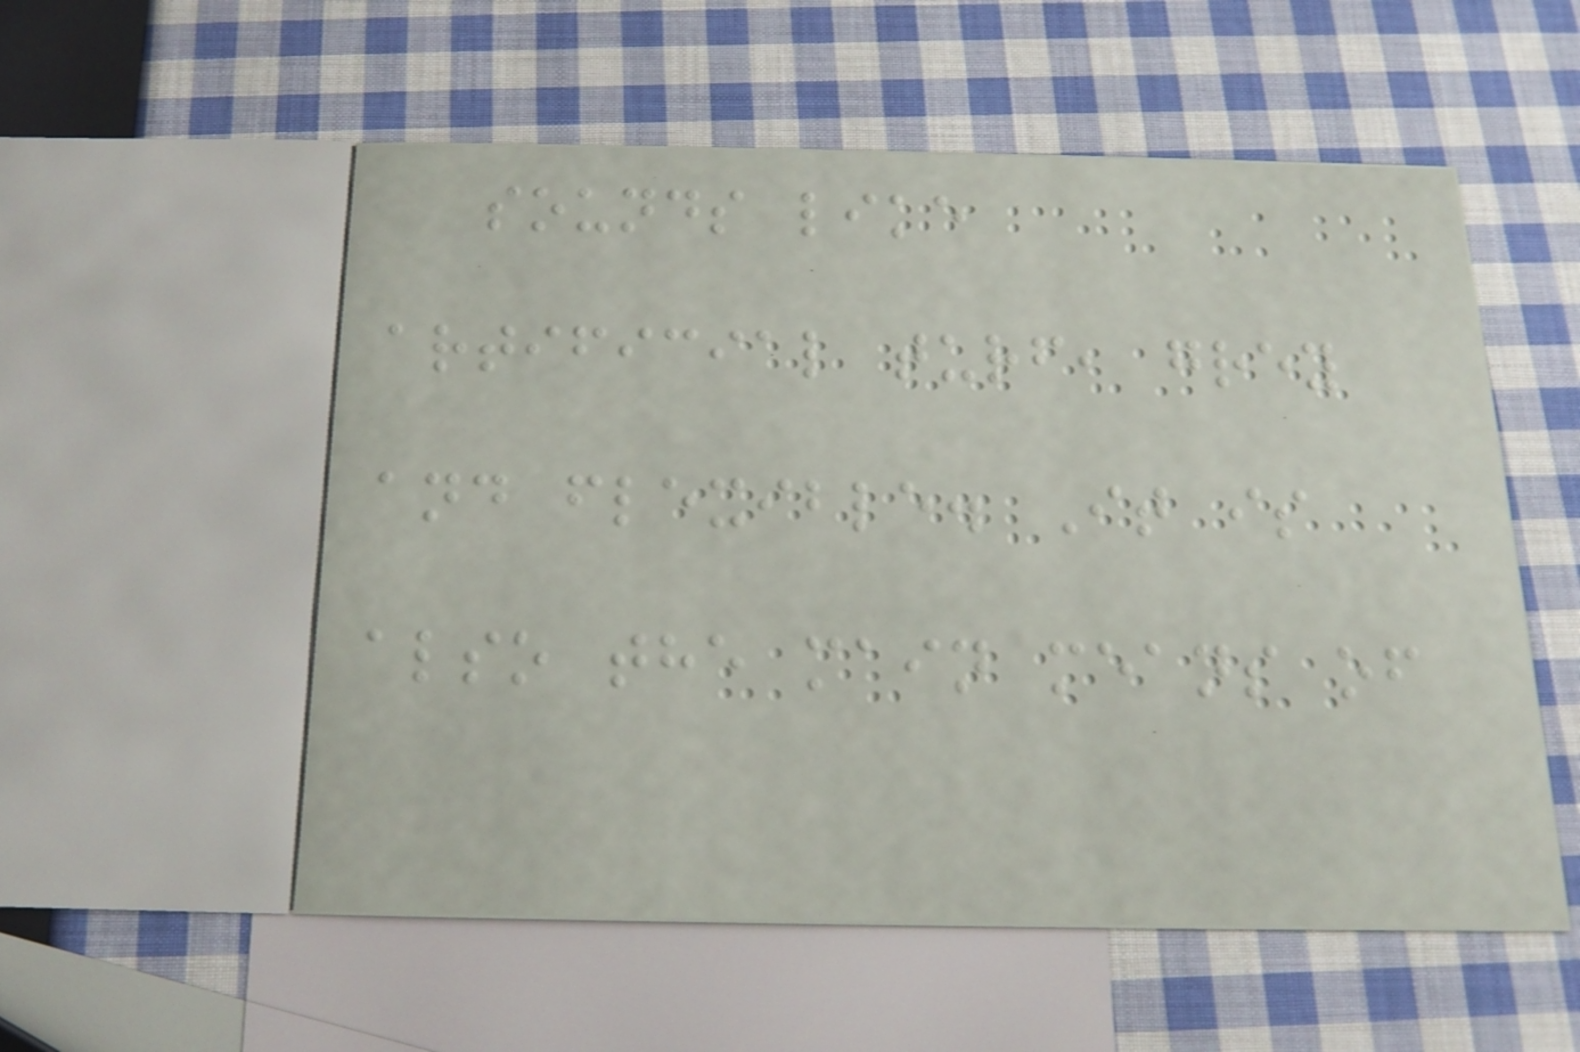sounds like
artificial turf, grey
and flexible. It is
also the main means of
